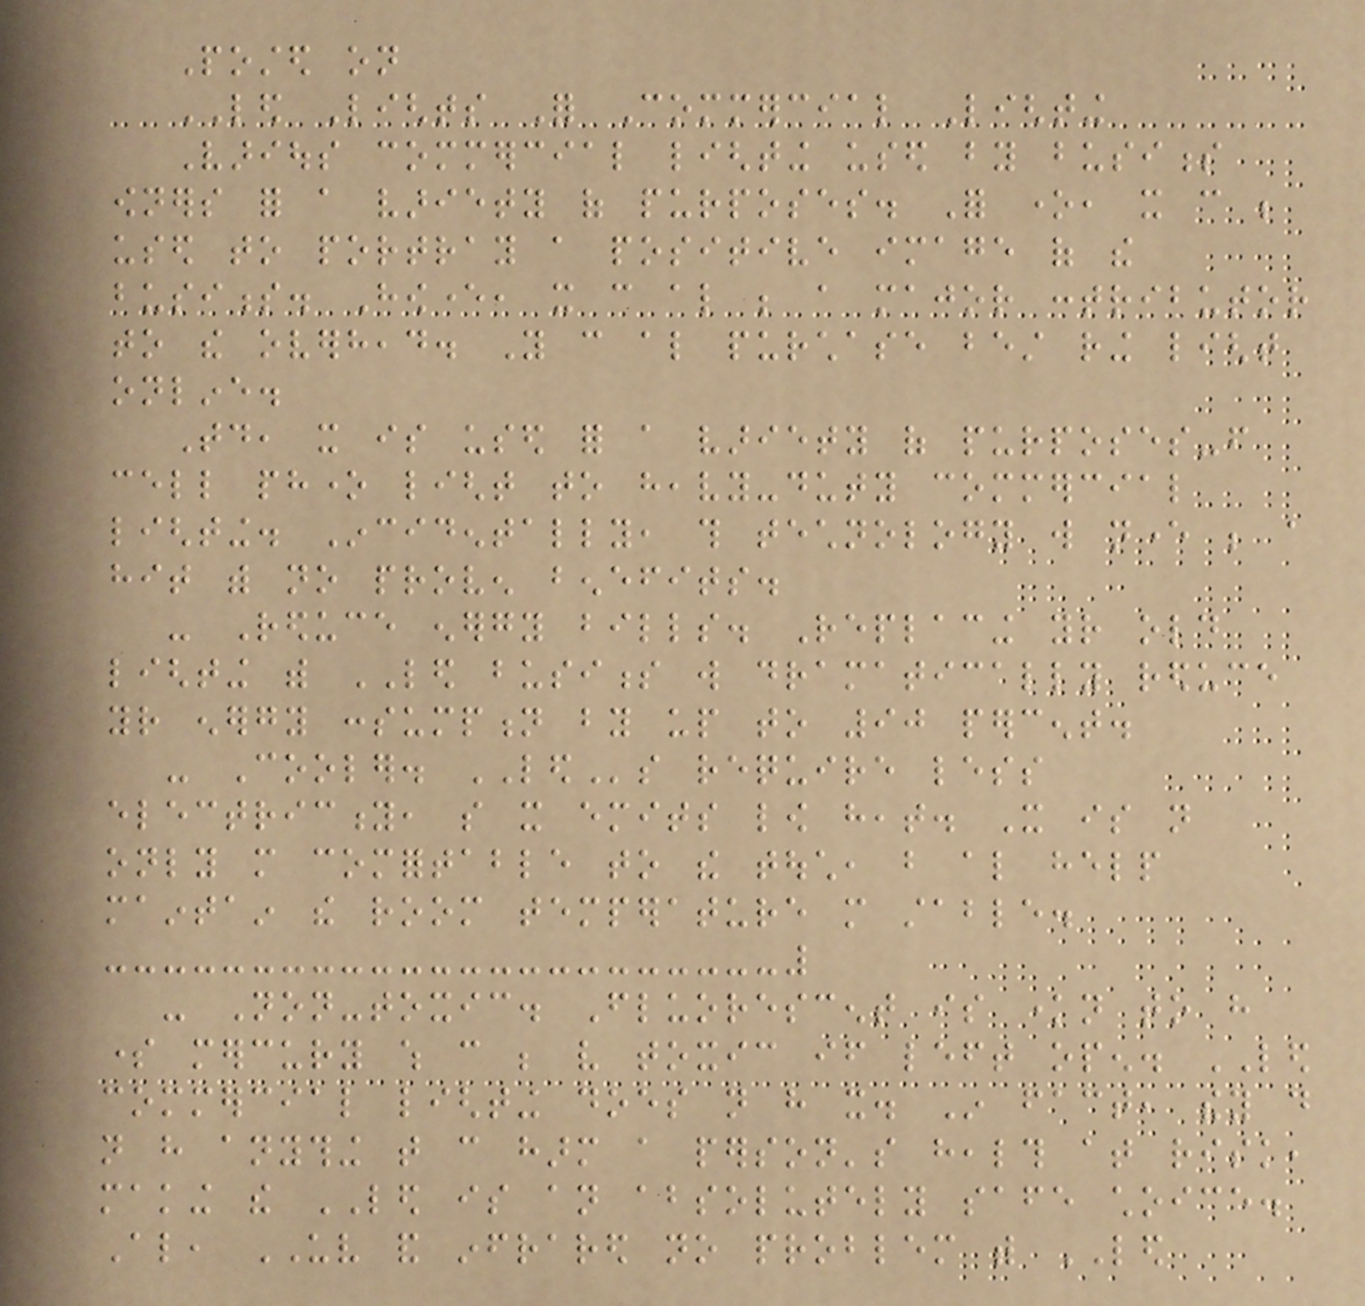Posted on
LED Lights For Commercial Lighting
Various commercial lighting used by business
owners for a variety of purposes. For one, it can be
used to portray a positive image of the
business. However, it can also be a major contributor
to the overhead. You can also purchase best ring light
online.
Today, it is used for a variety of purposes-from
cell phone light to heavy-duty commercial
lighting. Incidentally, this technology will never be a
hit with no proven benefits.
- Reduce energy bills. Replacing your old
lighting with LED business will dramatically reduce
your energy consumption by up to 90 percent.
- Cooler. LEDs require less
electricity, so it emits low heat. It is not
only more comfortable to the touch, but also help
maintain the room temperature more stable.
- Non-toxic. Fluorescent is known to have
some mercury which can be very toxic if left open. LED
commercial lighting does not have it. In fact, they do
not have anything that can harm a person's health at risk,
making the LED is an absolutely safe choice.
Also, UV and infrared no problem with LED
